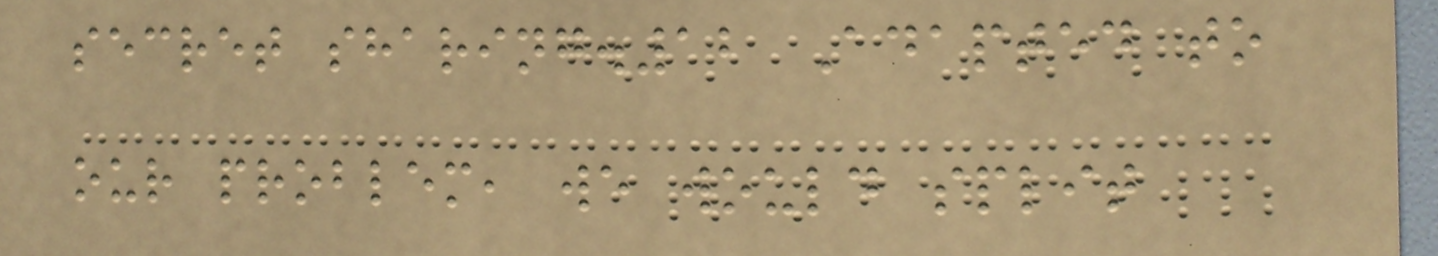secret sharing.12 Adapted to
our problem, we would split
